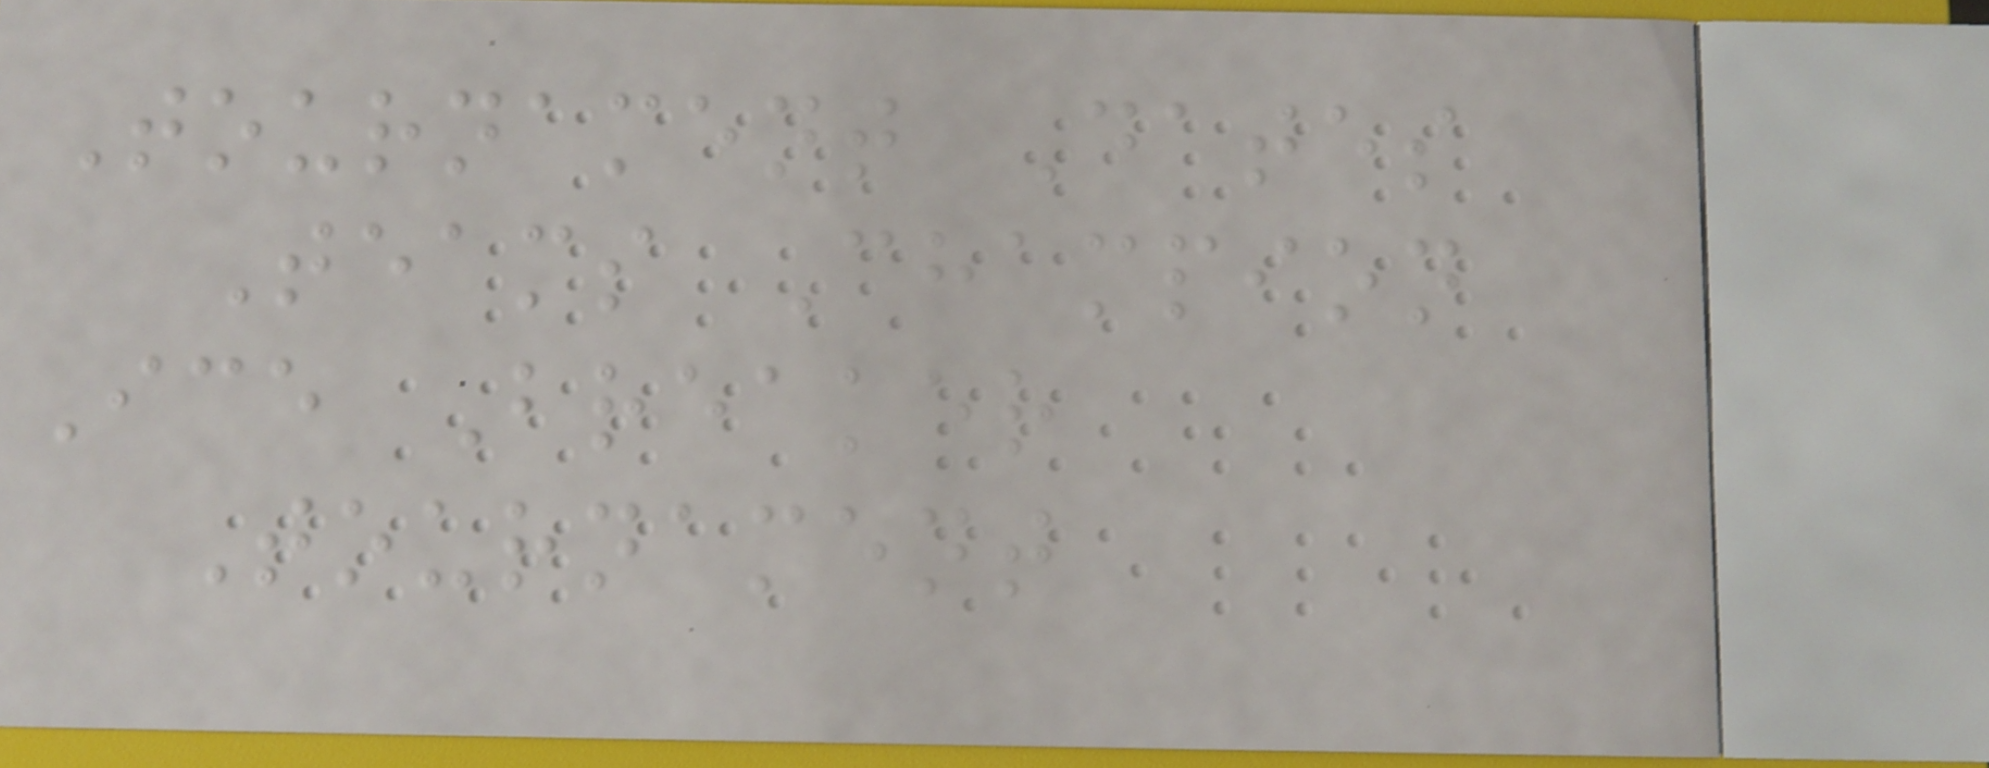Tournament Dates
Teams Champion
Ice Breaker
Tournament
